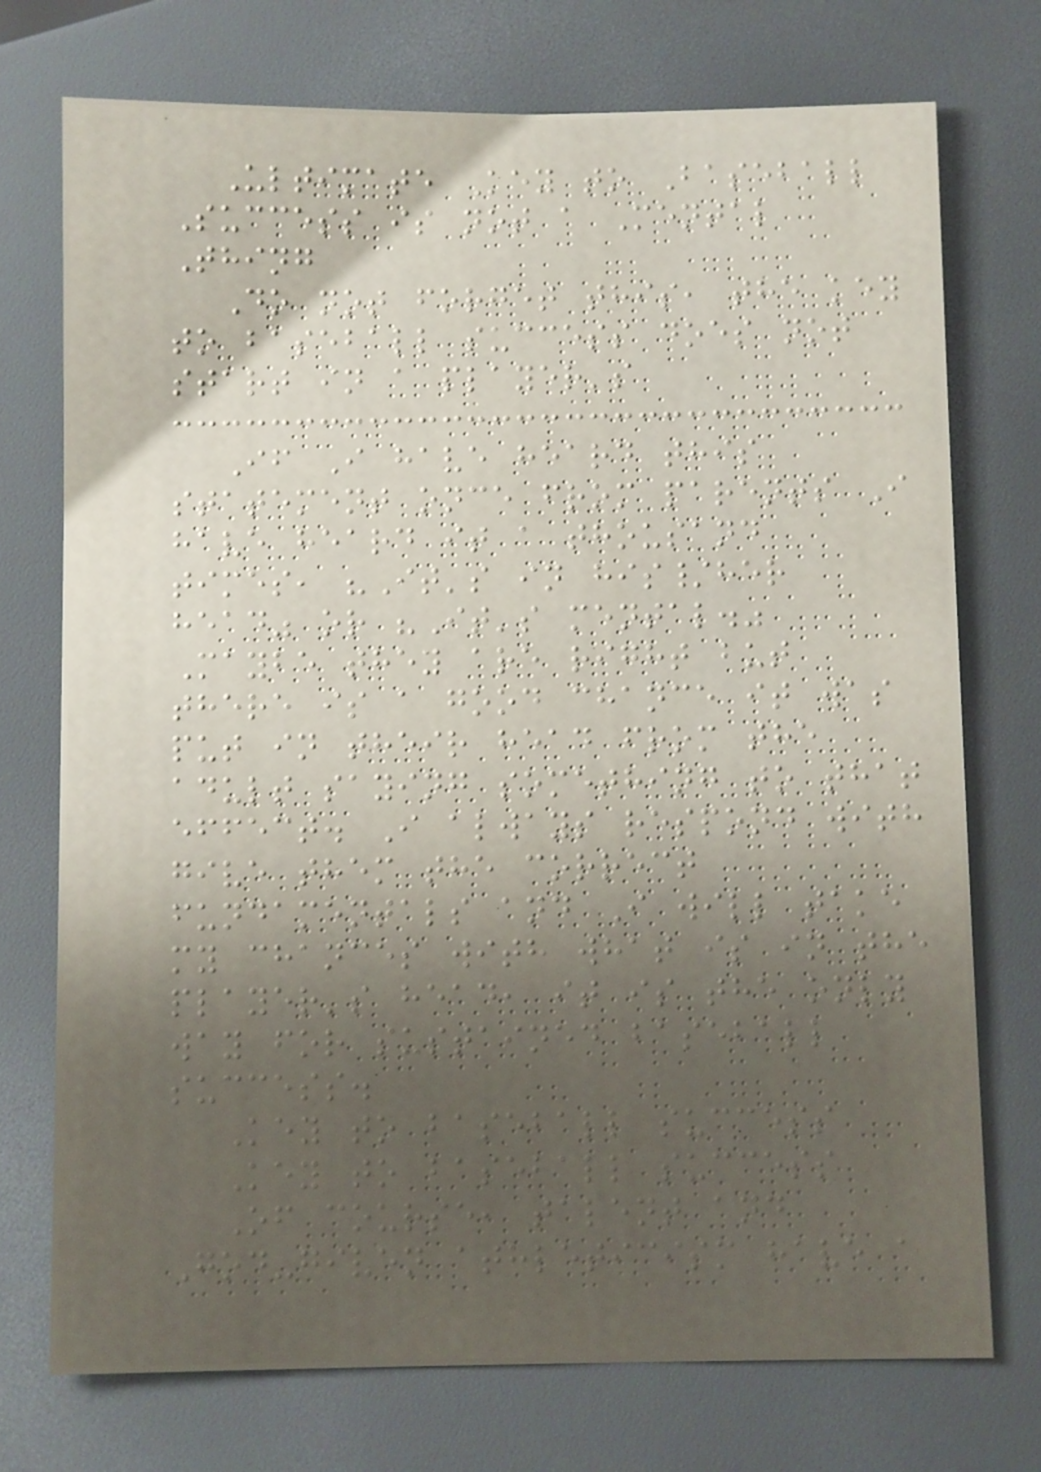Ultimate Key to Baseball
Success is not a Mental
Thing
Do not forget this, the key
to baseball success does not
start in a player's
If I have heard this
statement once from parents I
have heard it a thousand
times, "It's in his/her
head" or "It's mental."
Maybe they are right but
there is a good chance it was
put in their head from the
adult saying something to that
effect. I always respond with
give them the correct
fundamentals and I will take
my chances with what is in the
player's head, it is the only
way for sustained baseball
success.
Key to baseball success
Key to baseball success
Of course, talent and
God-given athleticism have a
